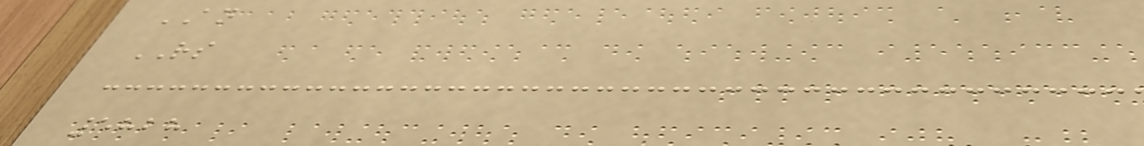AN
RS
5828
